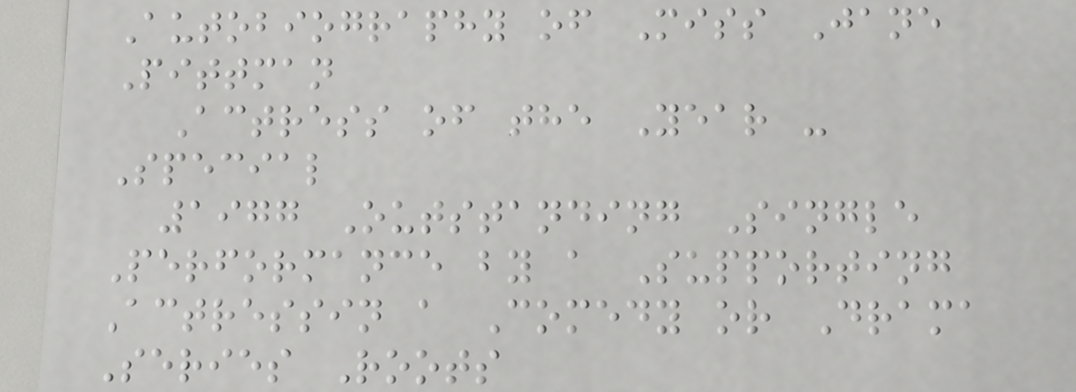Autobiography of Miss Jane
Pittman
Actress of the Year -
Special
1977 Outstanding Single
Performance by a Supporting
Actressin a Comedy or Drama
Series Roots
